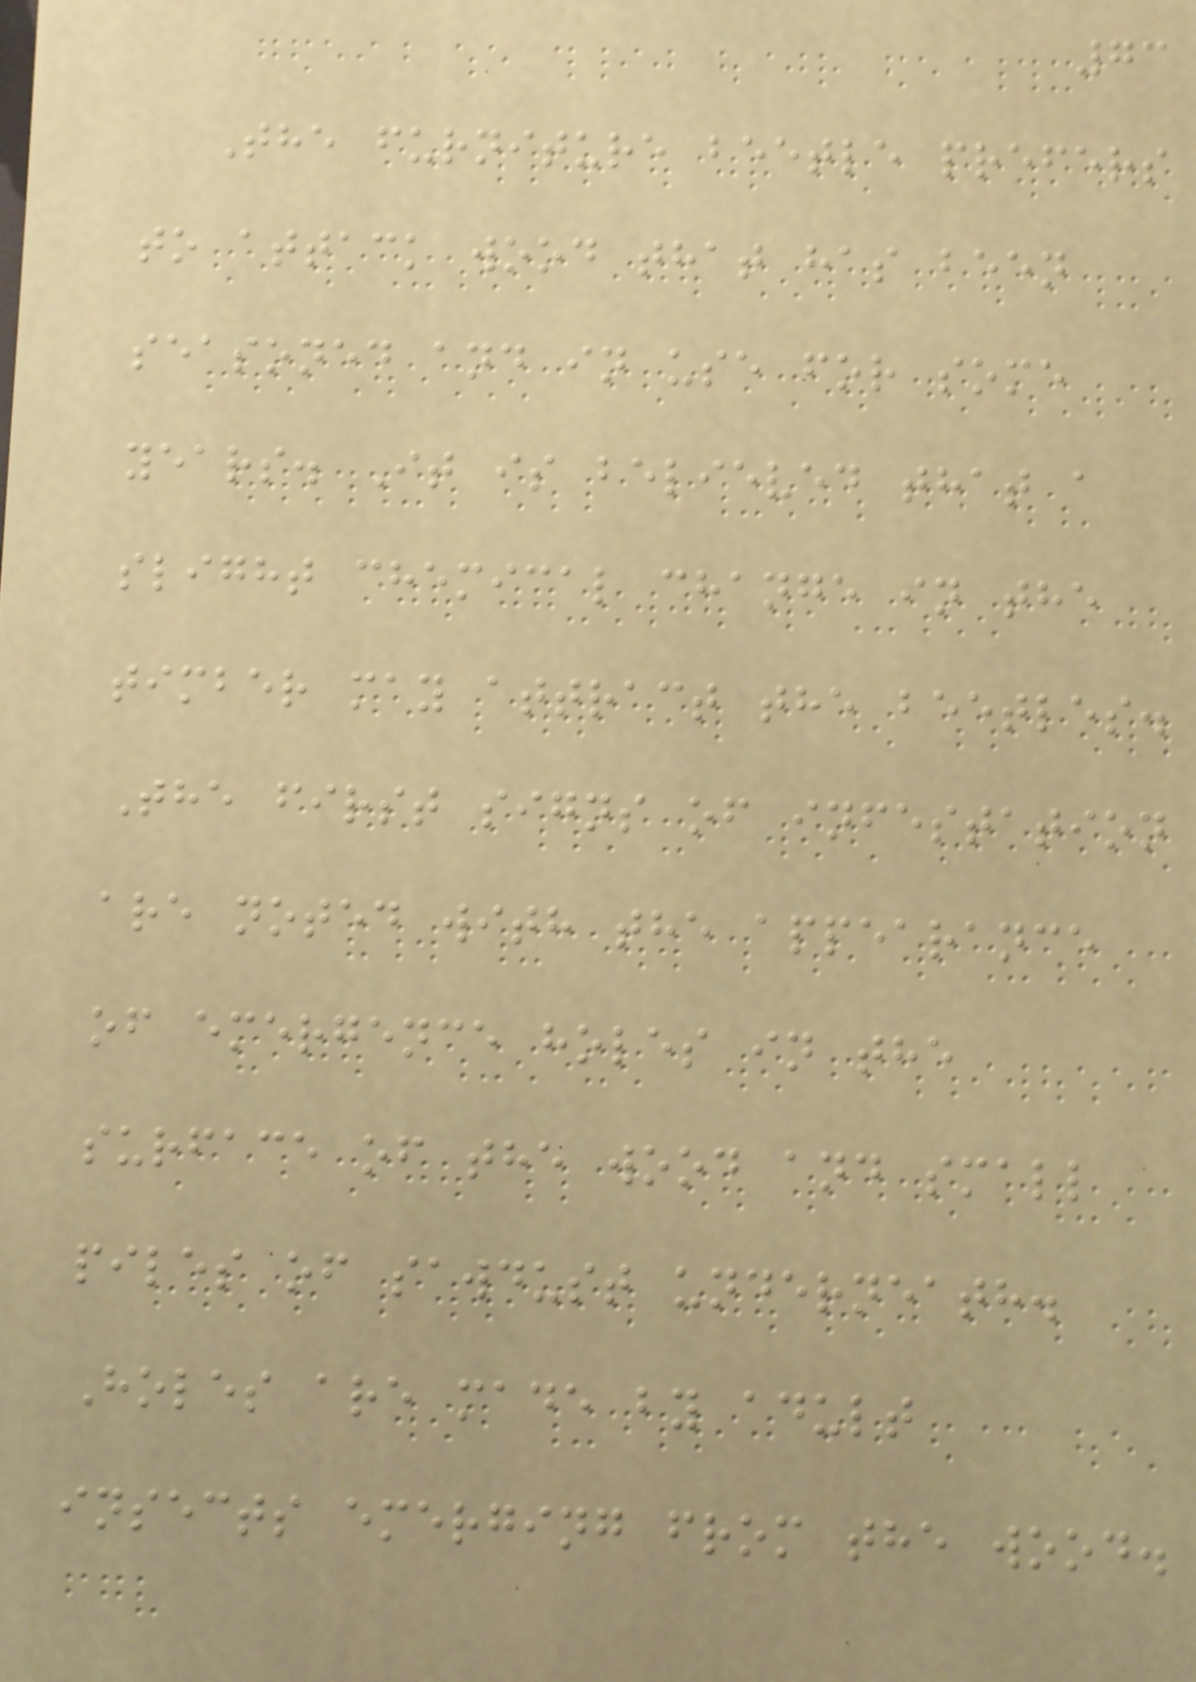73
The furniture beetle prefers
to attack wood that has been
seasoned and in use for some
years. It is believed that a
slight chemical change in the
timber may attract the beetles.
The first signs of infestation
are noted with the appearance
of emergence holes in the
surface of the wood and small
piles of sawdust underneath.
Holes are made by adult
insects emerging from the wood.
